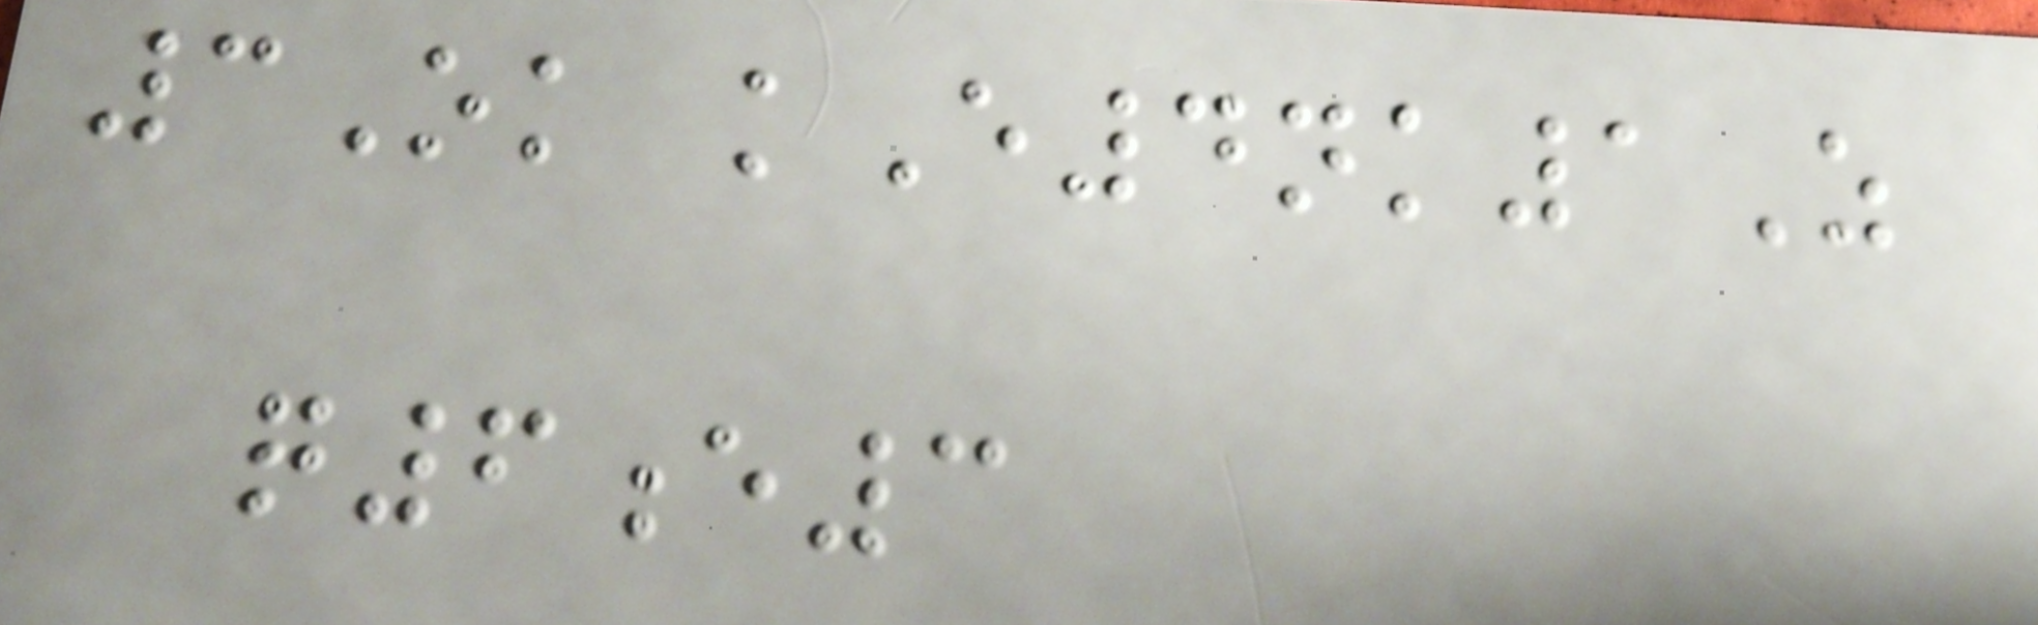3Ok kE4nk1Z
q6e3
